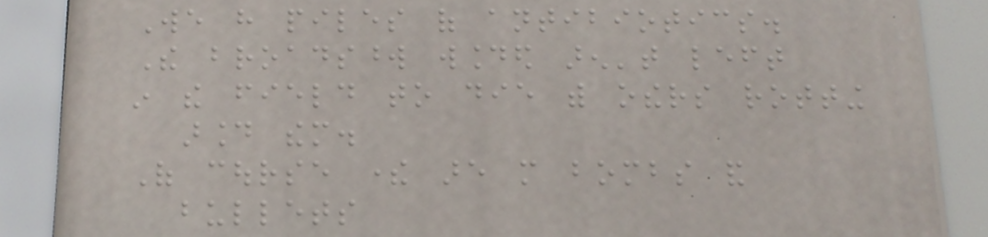We have piles of antibiotics.
The broadsword wounded aren't left
in the field to die with others rotting
around them.
Of course there are more bombs and
bullets
